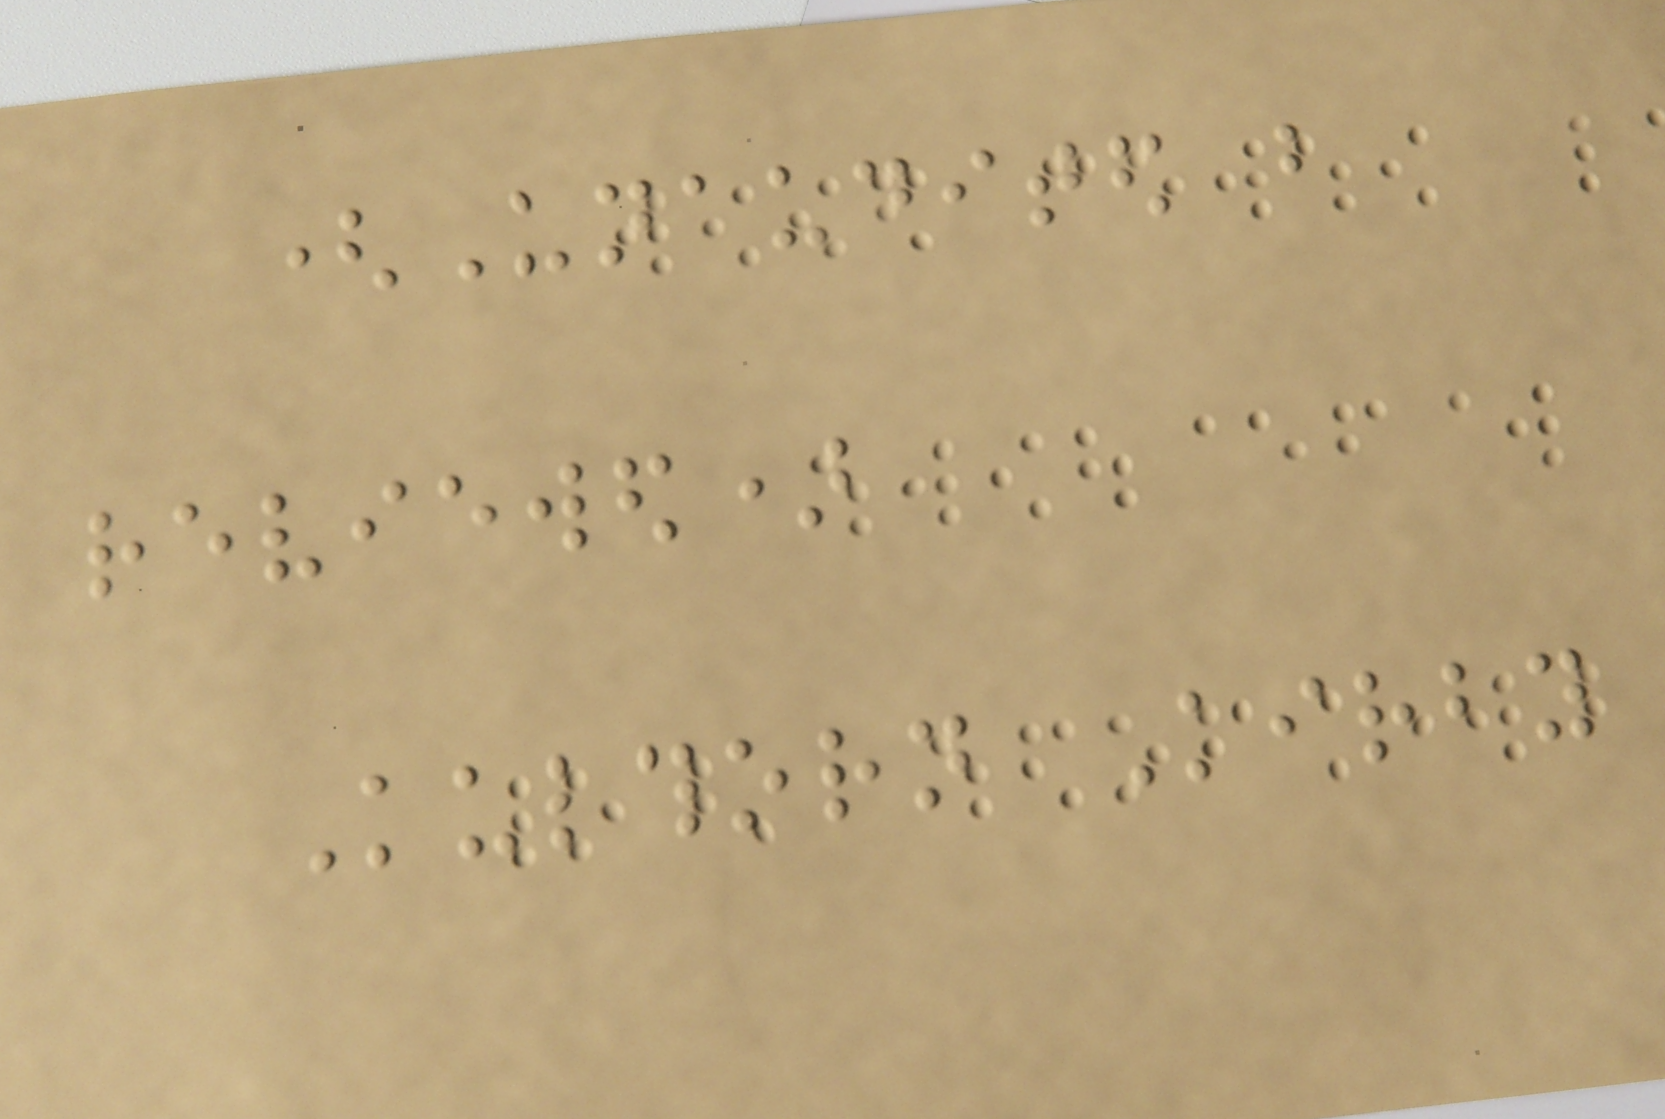(Unaudited but
reviewed)
Kulthorn Kirby
